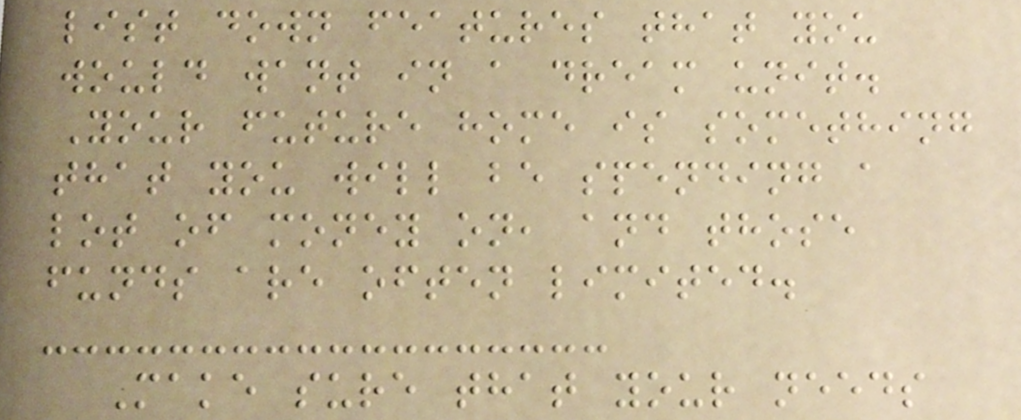list down features that you
would want in a dream unit.
Your future home is something
that you will be spending a
lot of money on, and those
funds are often limited.
Make sure that your needs
